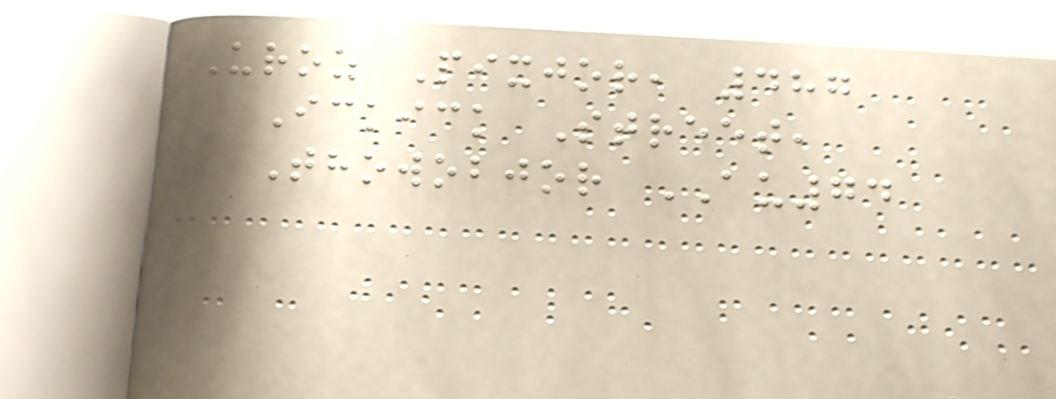Uroz Pixjor, 487
Ickick Street,
Thowobjor AU74
